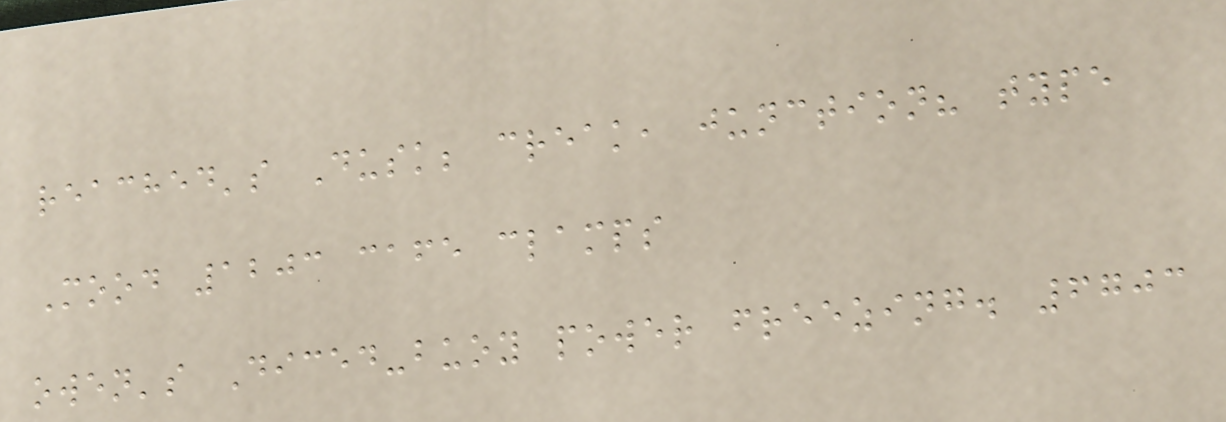reached's Dusk; creak, junction? type
Mood 1203 cafe clamps
owen's Diced-buoy power freezing. 6703
